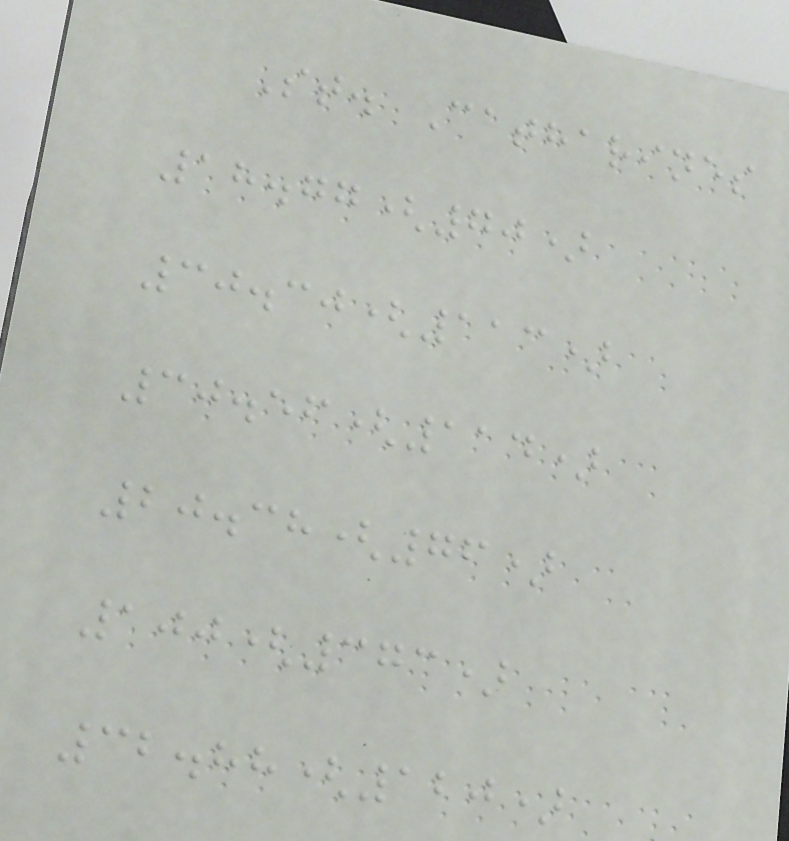St. Catharines
18.77(70)
30.30(113)
30.56(114)
20.38(76)
100(373)
32.88(120)
